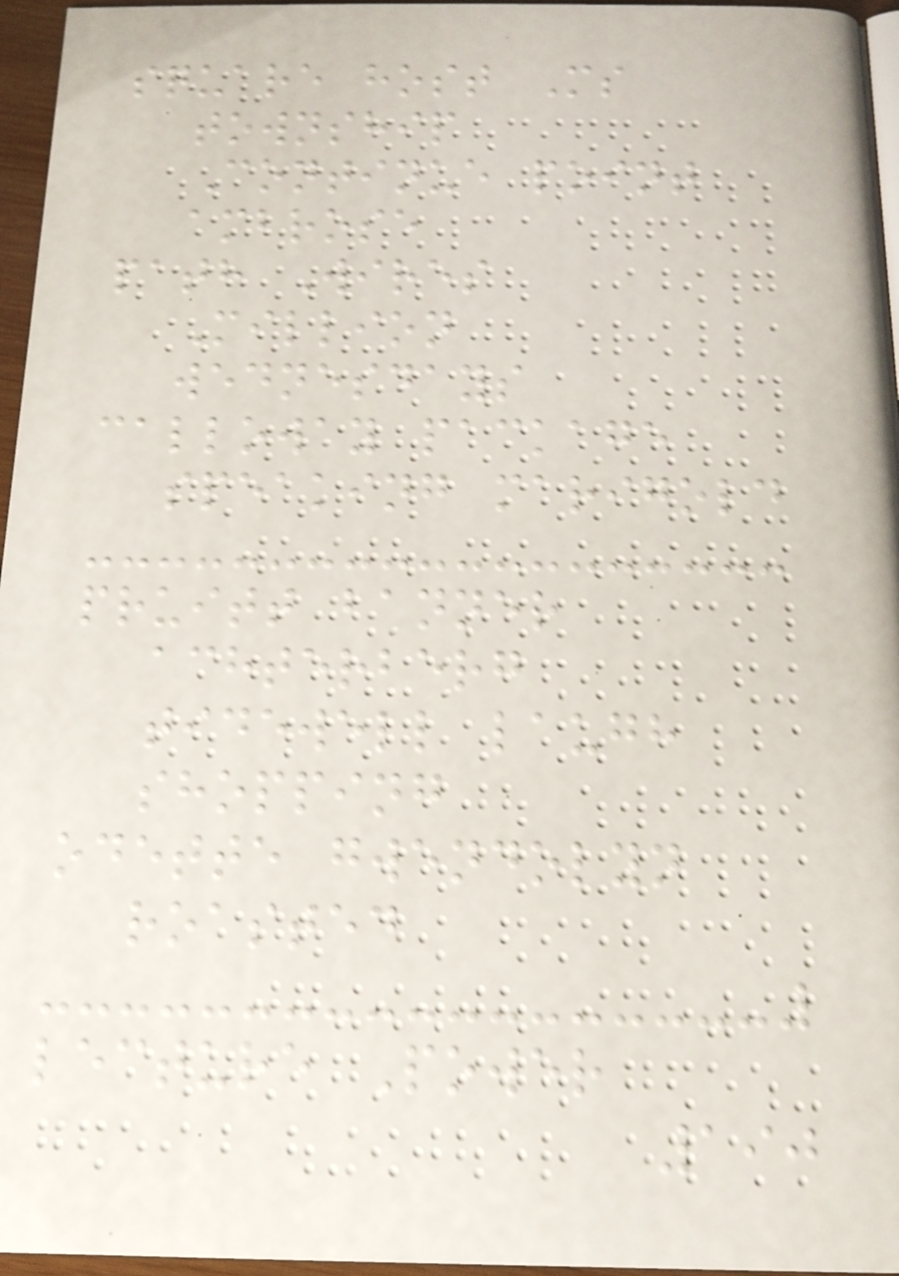square host Ms
township
Continue point
ambrose
path Wires
Million
wednesdays
calloway package
speaking marigold
pruitt banner
achterberg
tidewell laugh
shopping
odette gwendolyn
roasted
lecture Power
190
